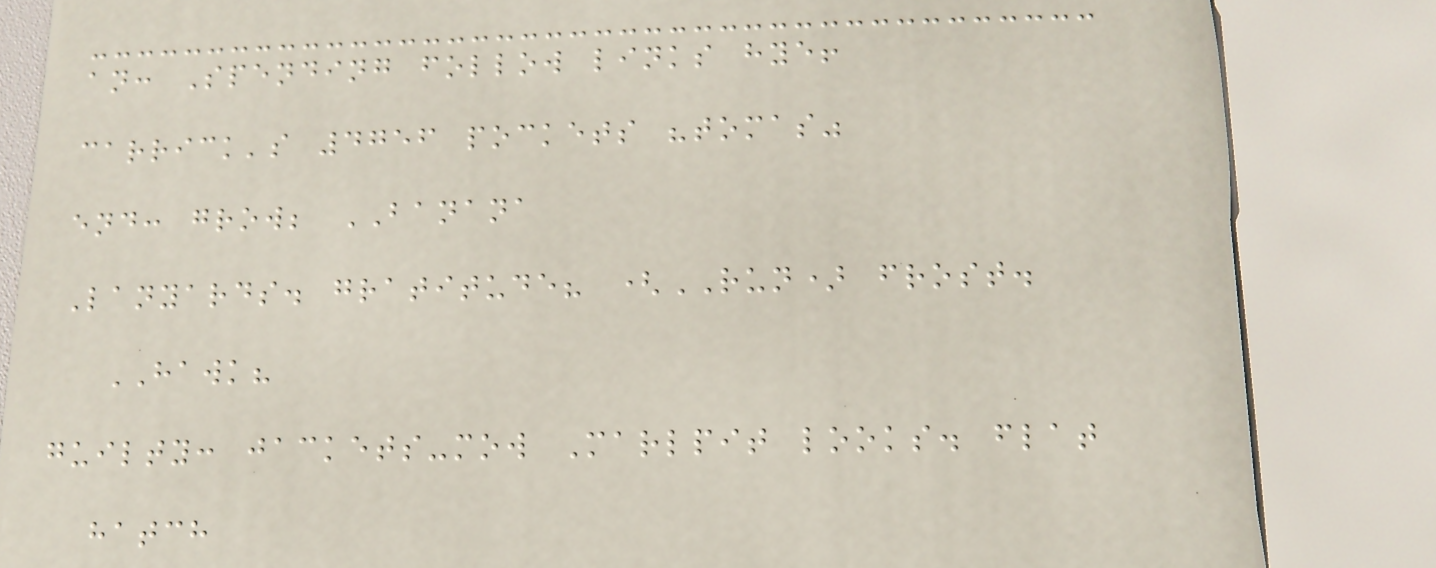an: Spending follow links hye!
carrick's 4756 pockets "tomas"
end: grow; BANANA
Lanyards. gratitude? (RUN) frost.
HAWK?
guilty: jackets-mow Marlpit looks. flat
hatch
